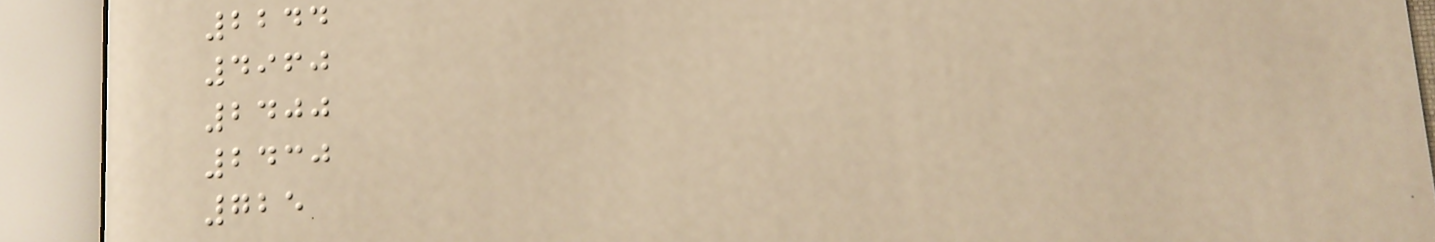2244
4960
2400
2430
725
